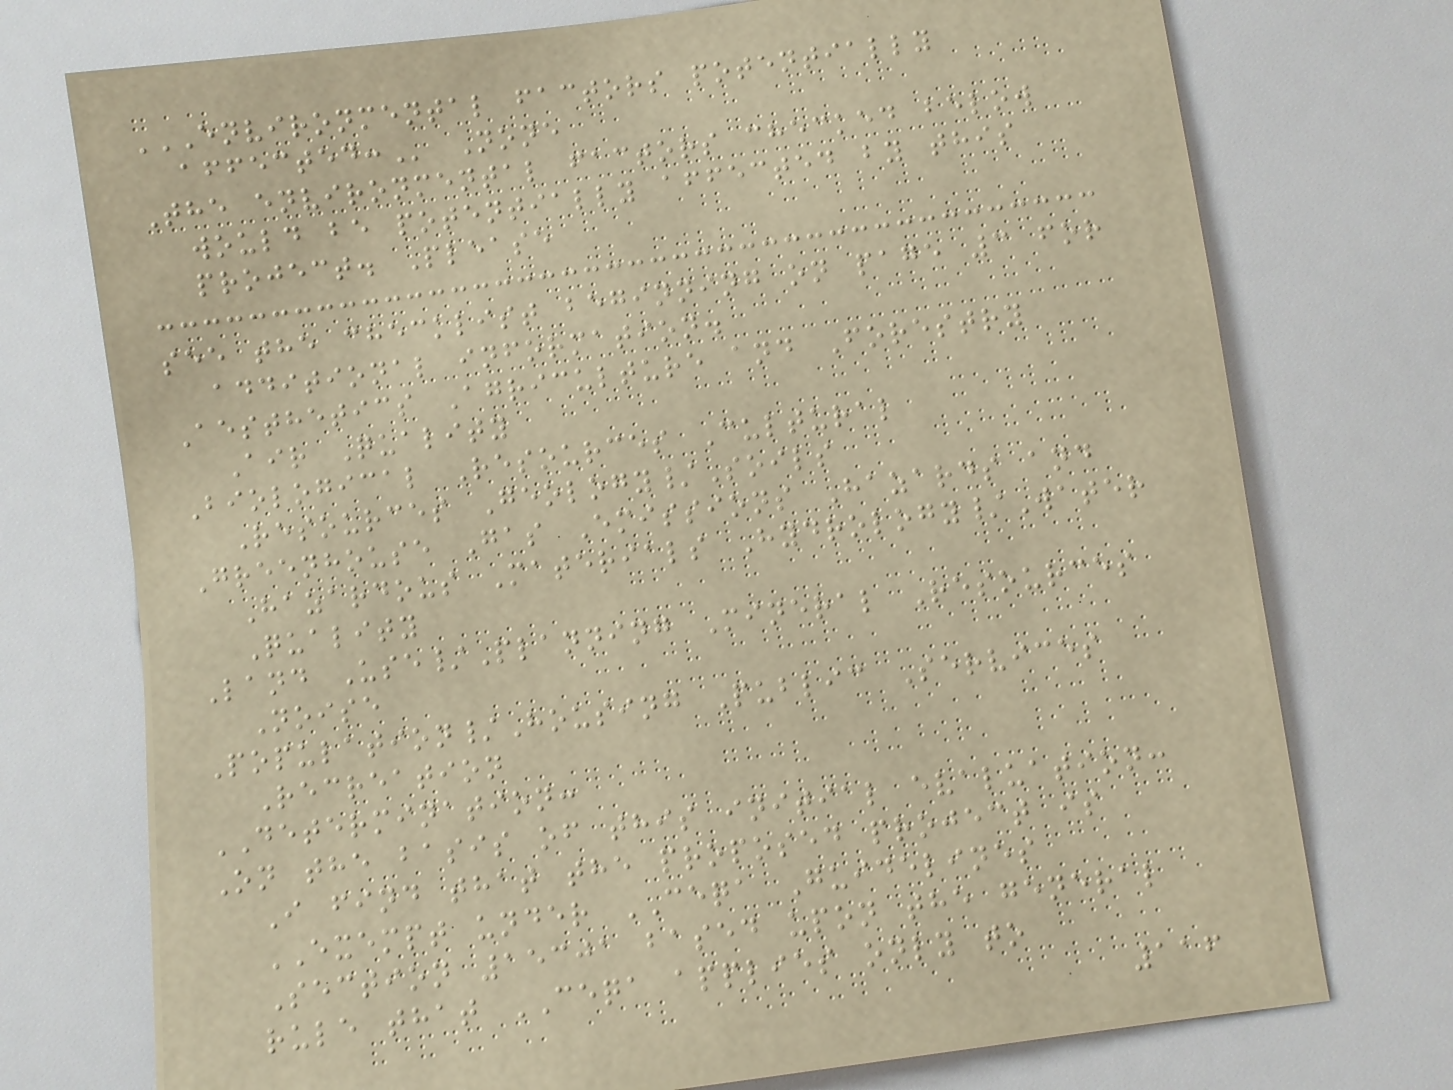ENVIRONMENTAL FACTORS POTENTIALLY
AFFECTED: None
The environmental factors checked below
would be potentially affected by this
project. Please
see the checklist beginning on page 3 for
additional information.
Aesthetics Agriculture and Forestry
Air Quality
Biological Resources Cultural
Resources Geology/Soils
Greenhouse Gas Emissions Hazards and
Hazardous Materials Hydrology/Water
Quality
Land Use/Planning Mineral Resources
Noise
Population/Housing Public Services
Recreation
DETERMINATION:
On the basis of this initial evaluation:
I find that the proposed project is
EXEMPT under CEQA Guidelines
Section 15301 based upon the general
rule that CEQA applies only to
116
